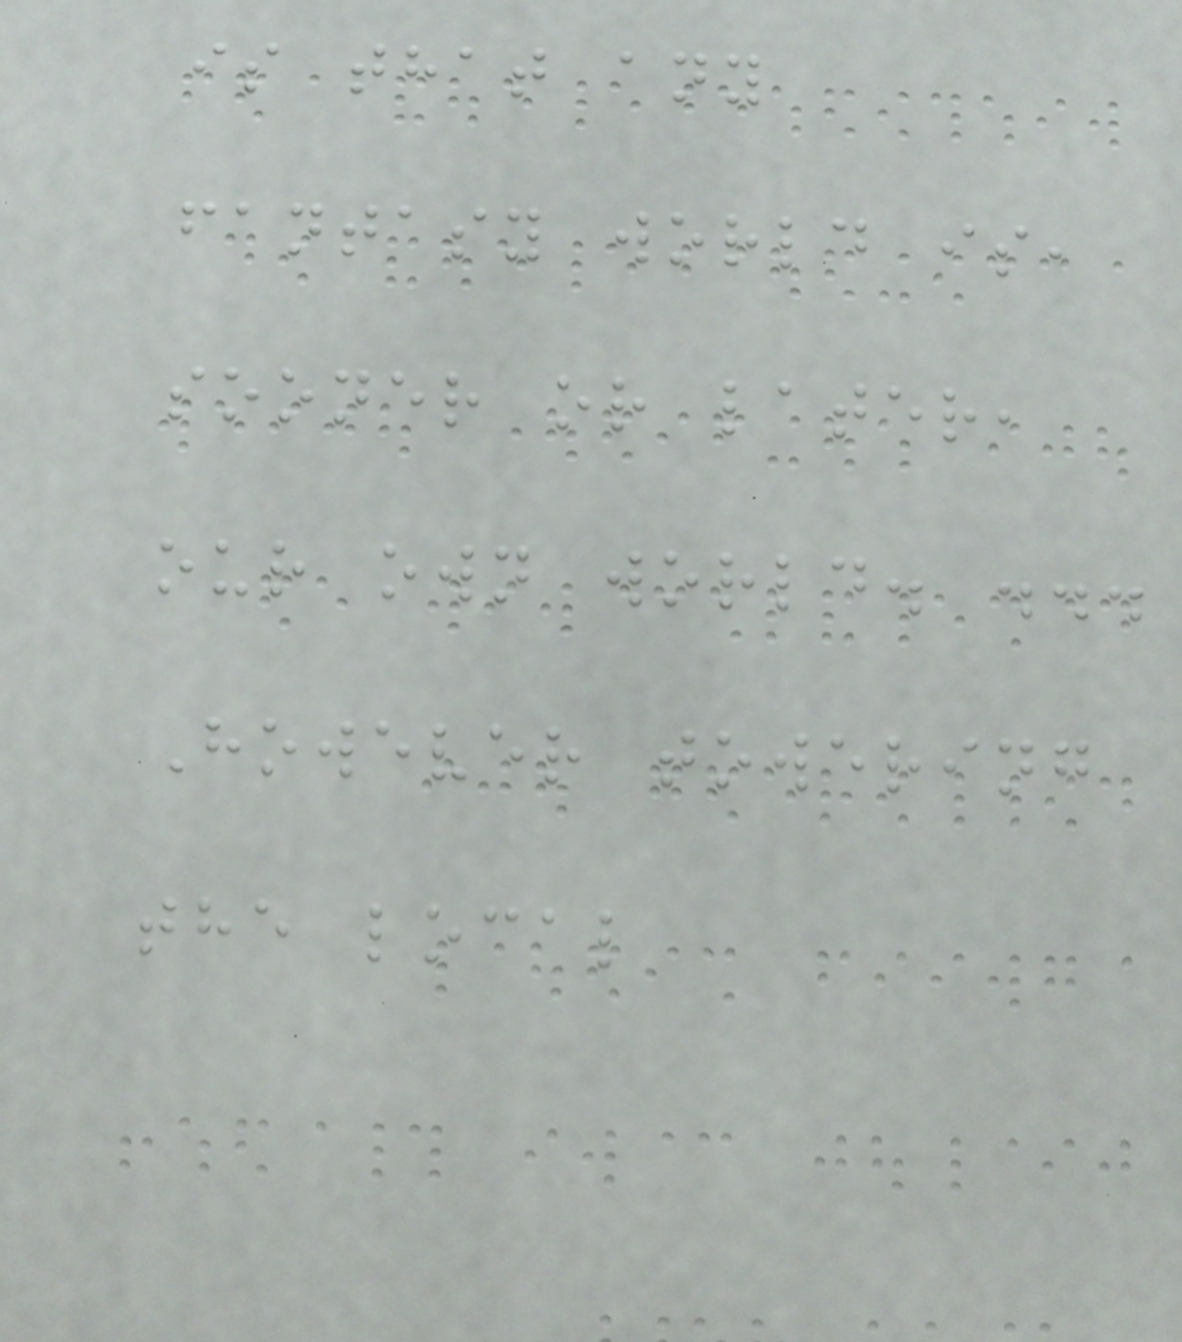is that any
fantasy world is,
sooner or later,
our own world. ...
However towering
the local
